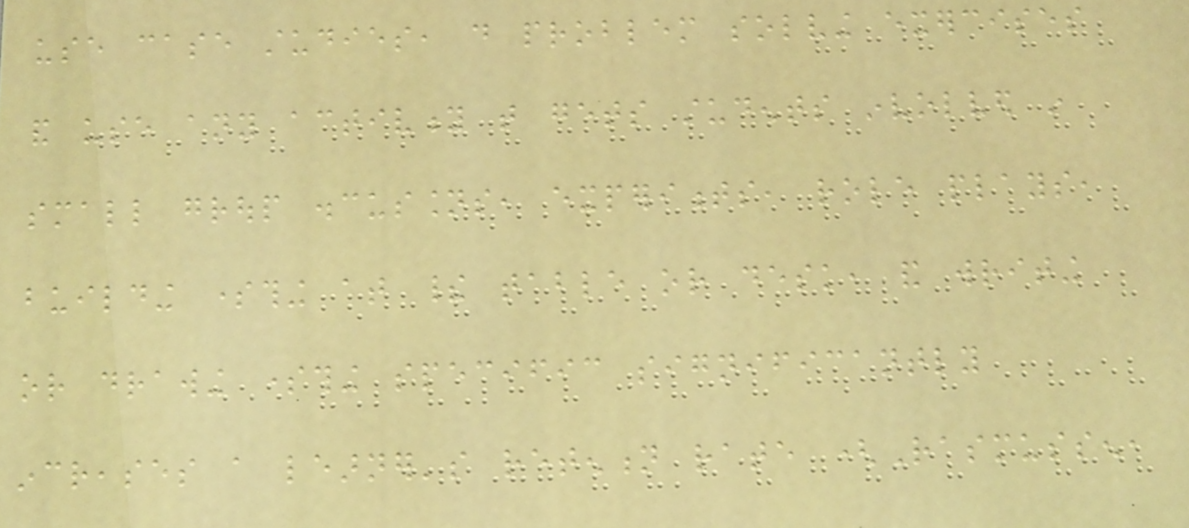use case studies, do problem solving exercises
and use any activity that gets students involved in
small group discussions, experiments, role plays,
building something at their table or desk, and writing
or drawing something specific significantly
increases a learner's retention rate (Rasmussen,
